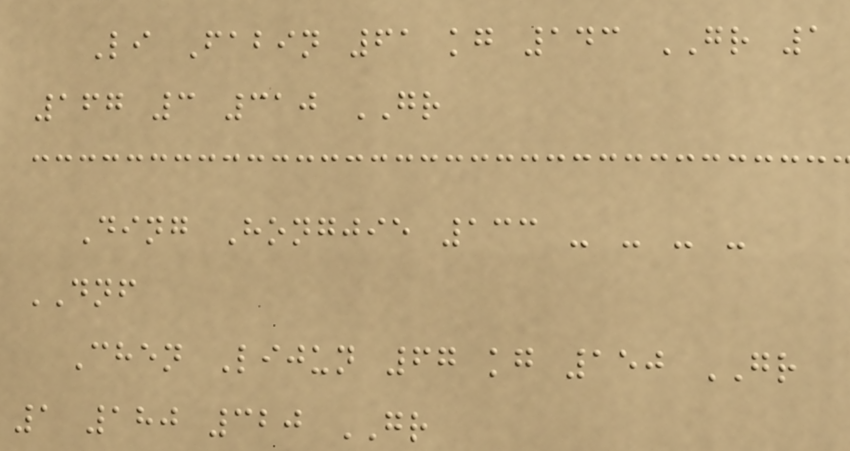Li Fabin 61 kg 143 GR 1
167 3 310 GR
Ding Hongjie 133 - - - -
DNF
Chen Lijun 67 kg 150 GR
1 180 320 GR
